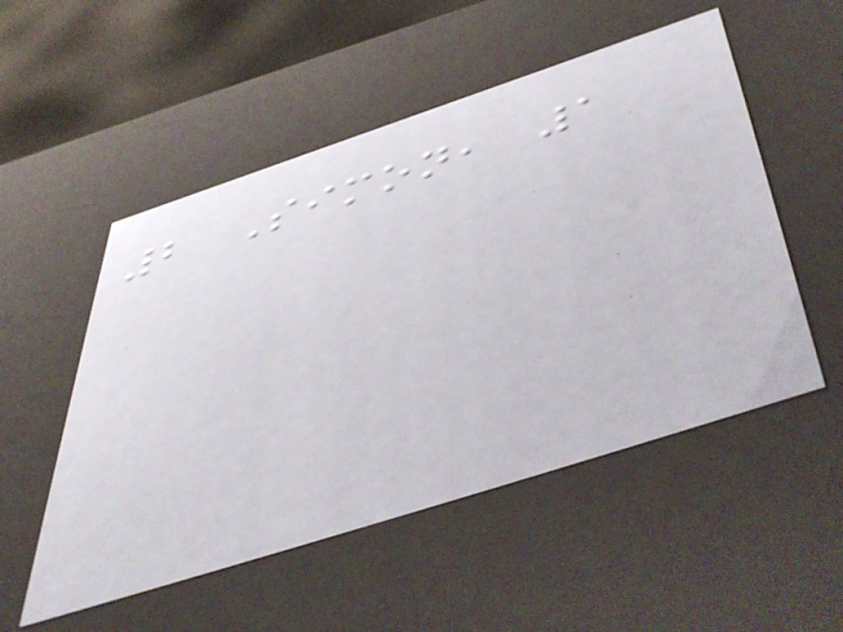2 Simon, 1
